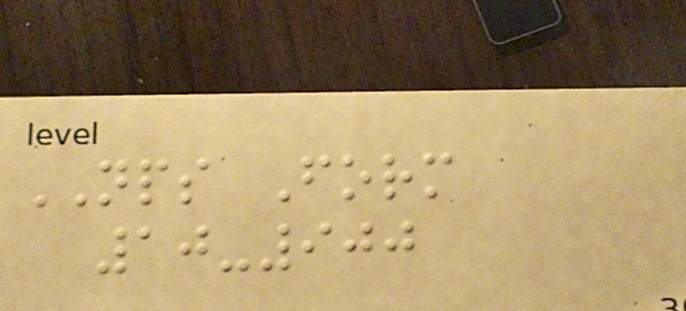NPS Form
10-900
